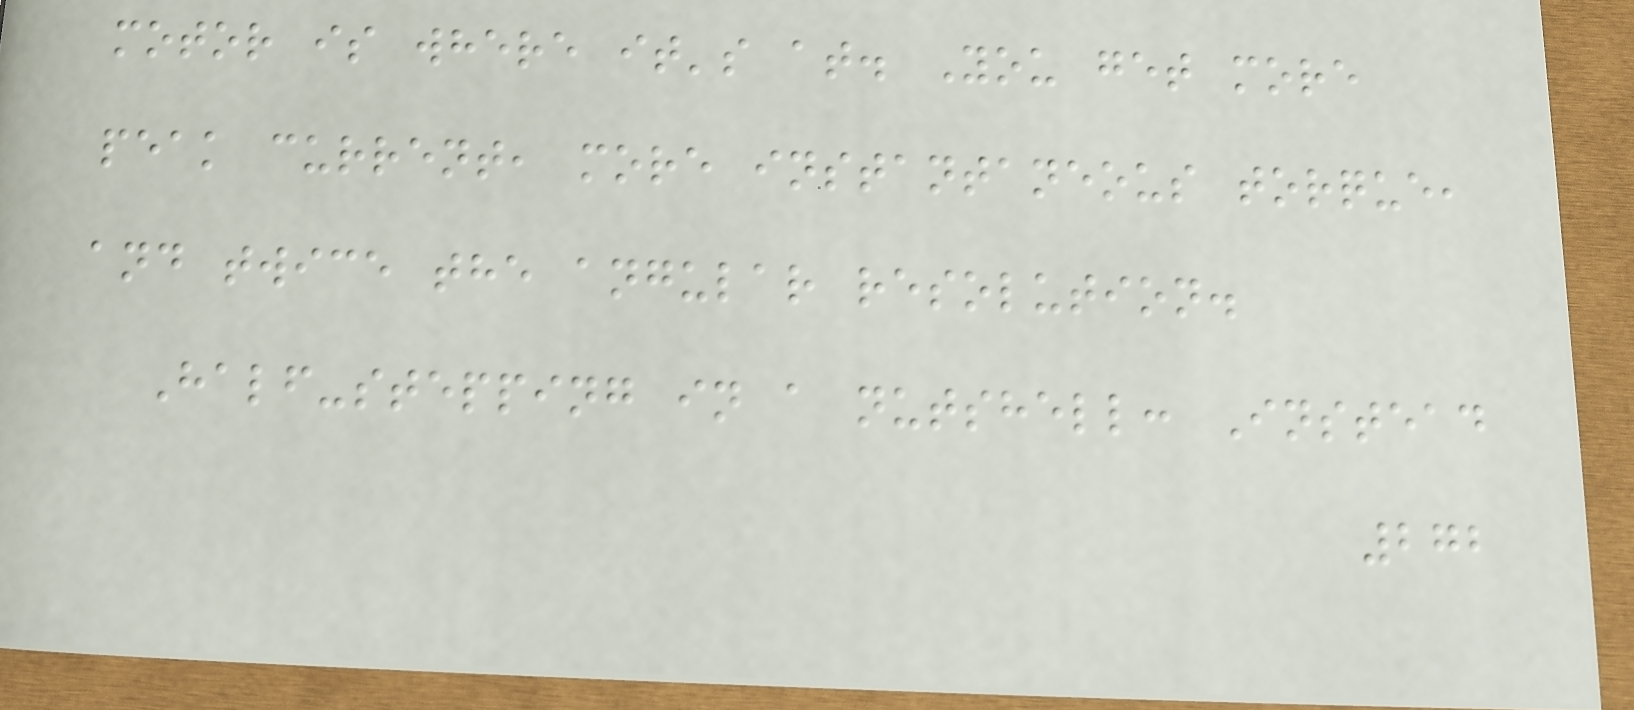motor is where it's at. You get more
peak current, more instantaneous torque,
and twice the angular resolution.
Half-stepping in a nutshell: Instead
272
